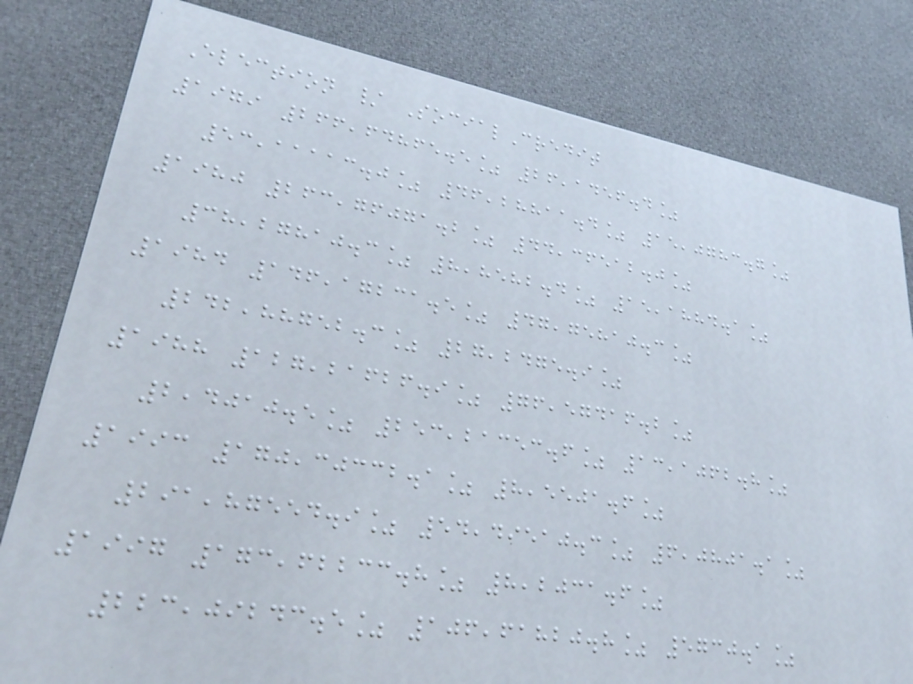Election / SocialCredit
1979 266,64865.5% 26,1456.4%
53,11113.0% 46,28811.4% 15,0783.7%
1980 263,76071.2% 44,36512.0%
38,27810.3% 8,8582.4% 15,1884.1%
1984 146,17231.5% 47,75810.3%
242,88752.3% 27,2475.9%
1988 127,21626.9% 76,57416.2%
2,4010.5% 253,21353.6% 13,1062.8%
1993 170,30332.1% 8,5501.6%
291,87554.9% 54,49510.3% 6,0801.1%
1997 173,62233.8% 8,2031.6%
223,09243.5% 106,61820.8% 5730.1%
